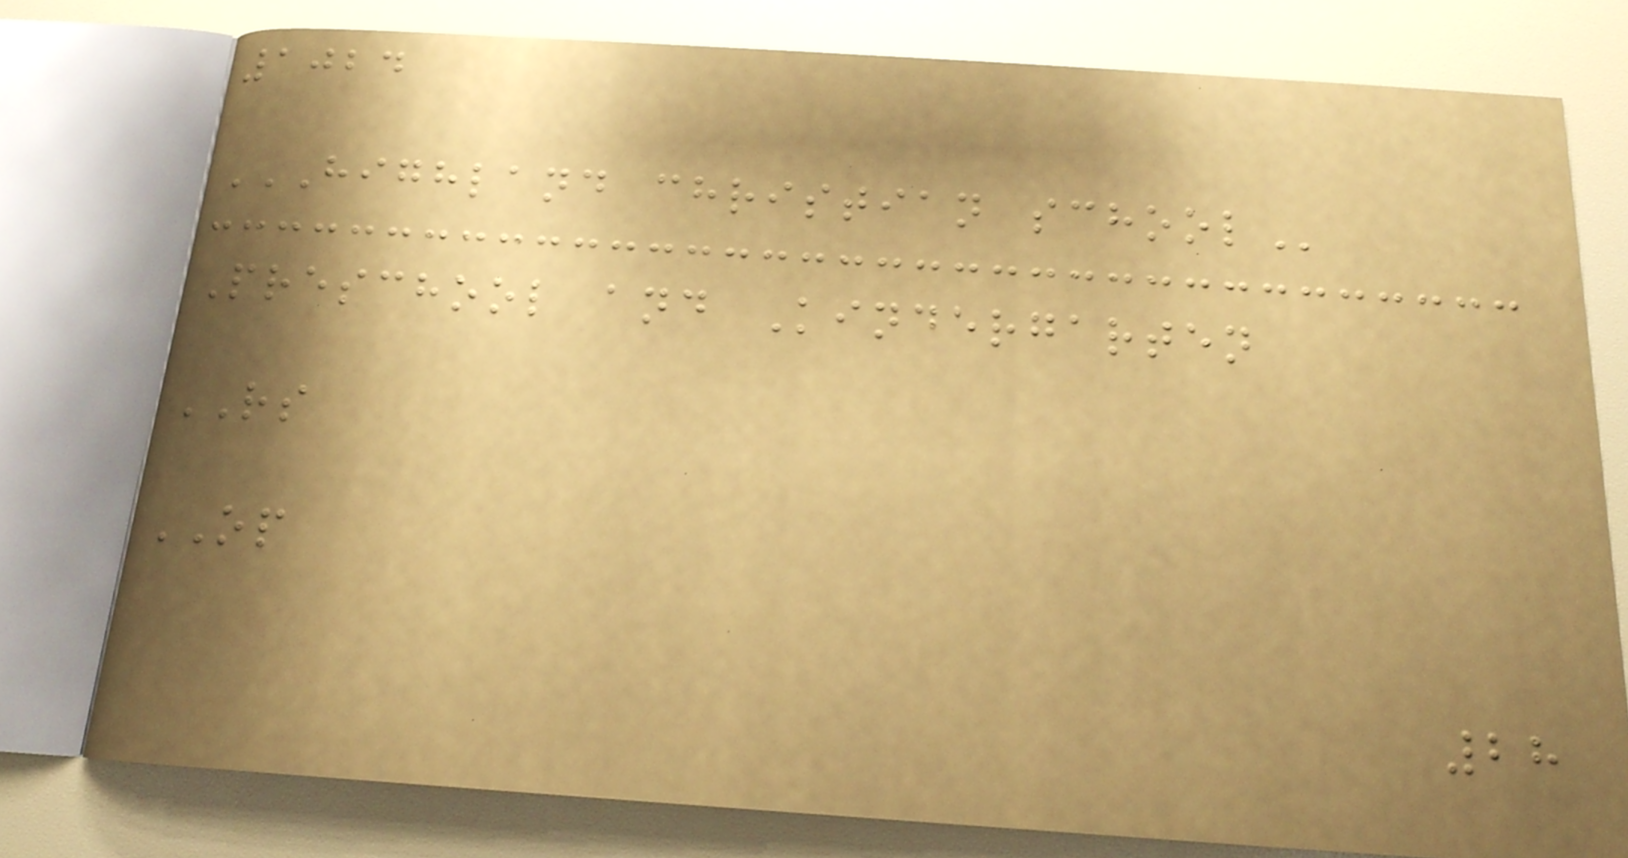1024
HIGHLAND CHRISTIAN SCHOOL
Preschool and Kindergarten
RS
OP
28
